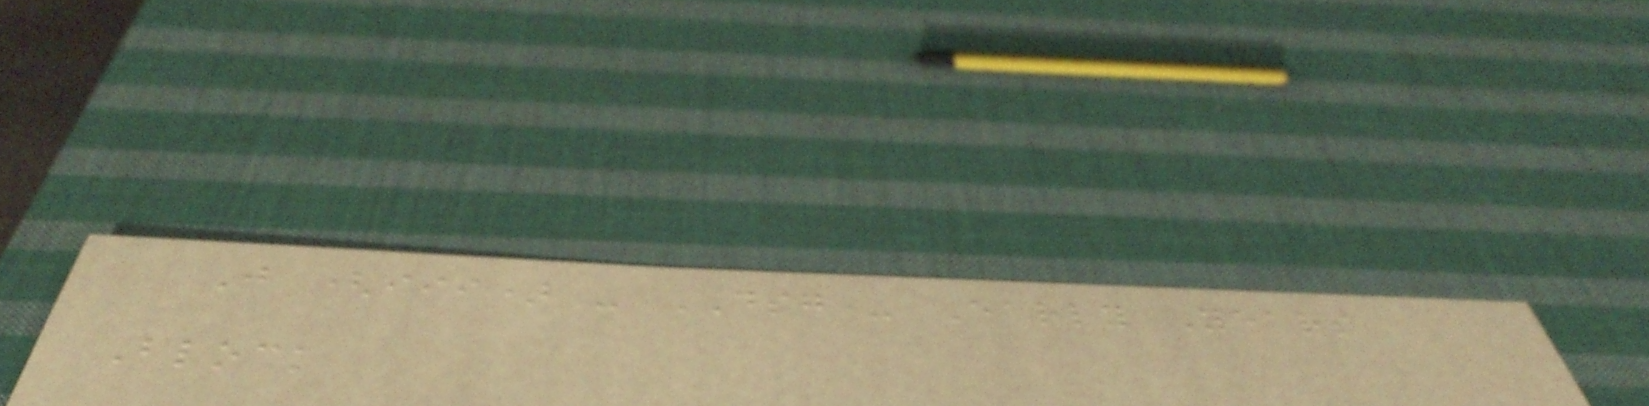J (iii) - DSG - Early Years
Block
